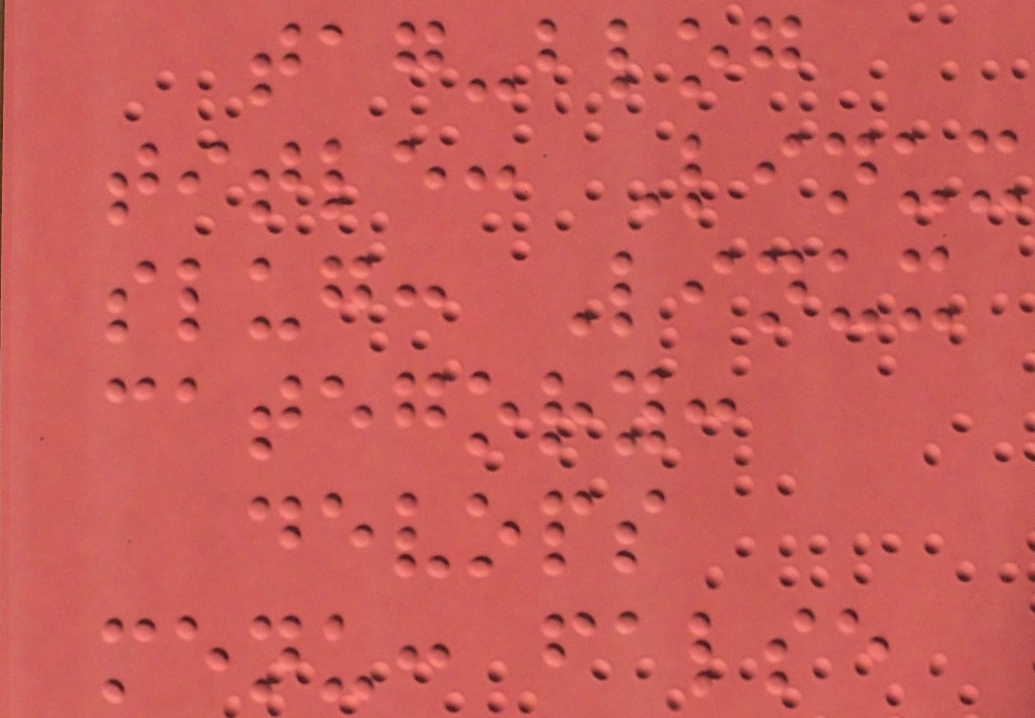tag-blog
title: Linux
slug: Linux
category:
devops
menu: false
